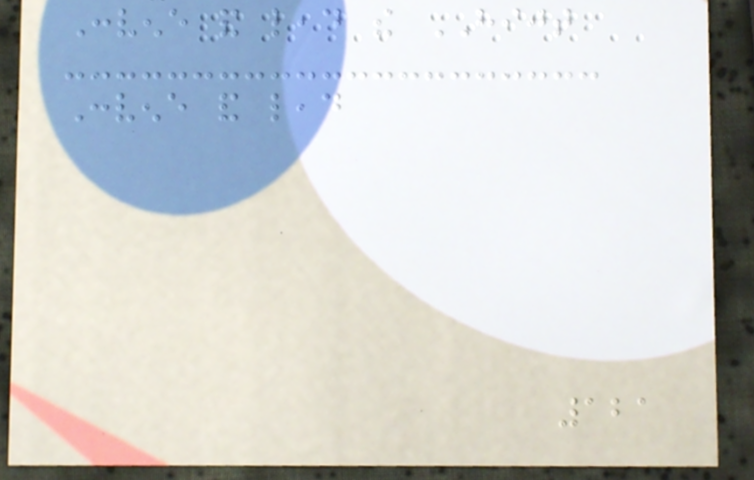Convene and lead the HIJT
Convene and lead
121
